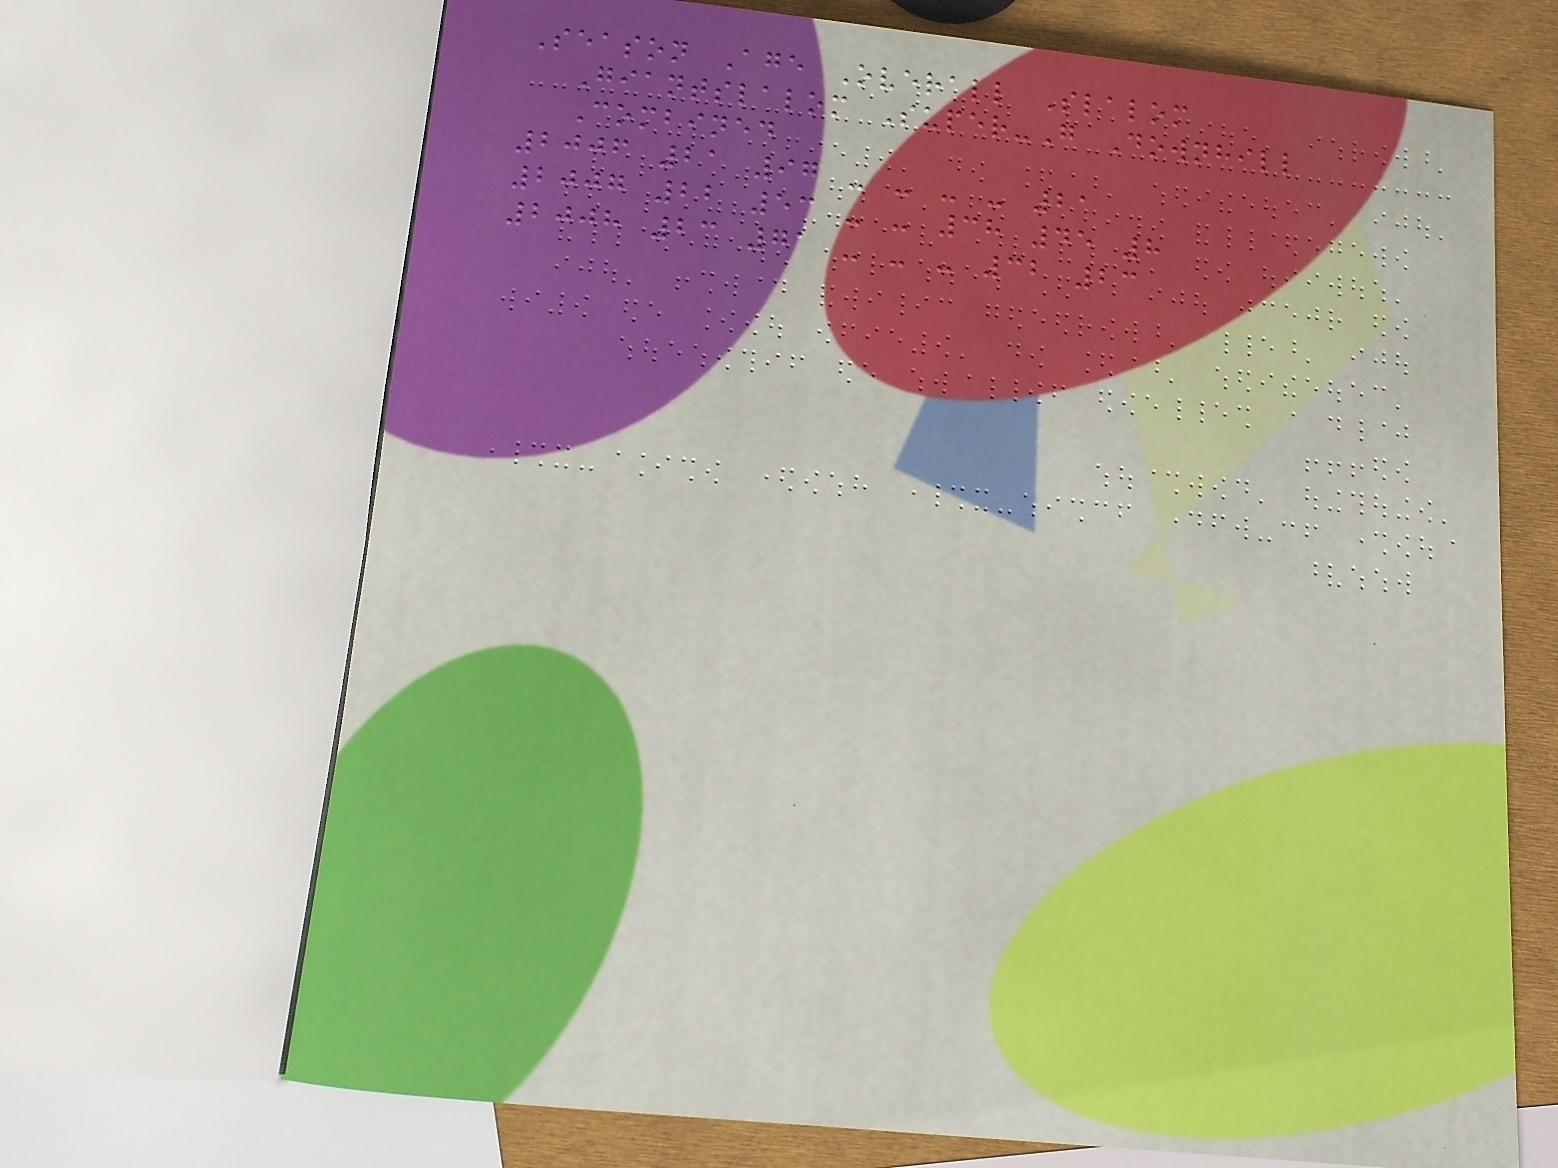Season Age Overall Slalom
Giantslalom Super-G Downhill
Combined
2006 21 97 - - - - 21
2007 22 53 - - 38 45 8
2008 23 71 - - - 32 23
